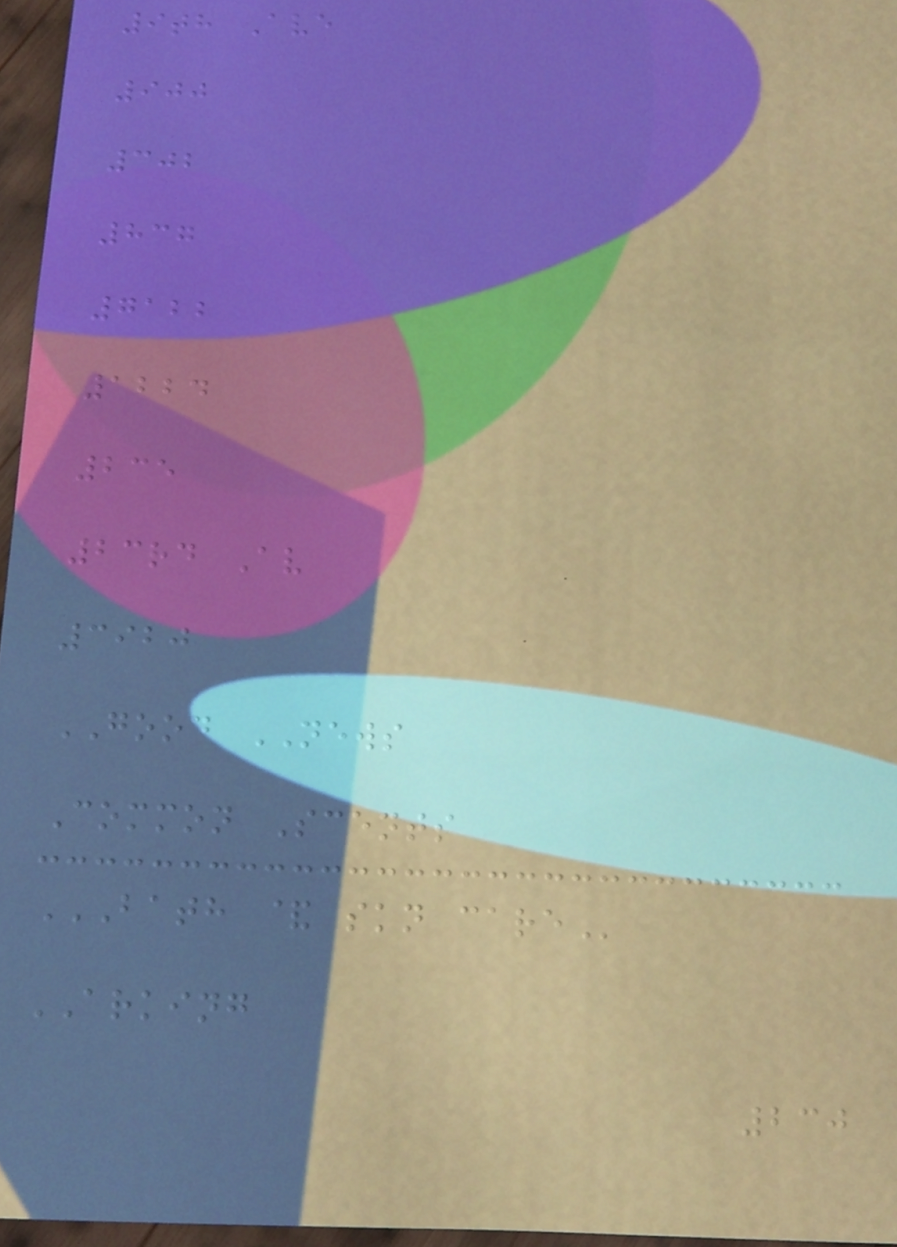9th Ave
900
302
837
7122
1224
235
23rd Av
3920
GOOD NEWS
Common Scents
BATH & SKN CARE
ARKING
230
